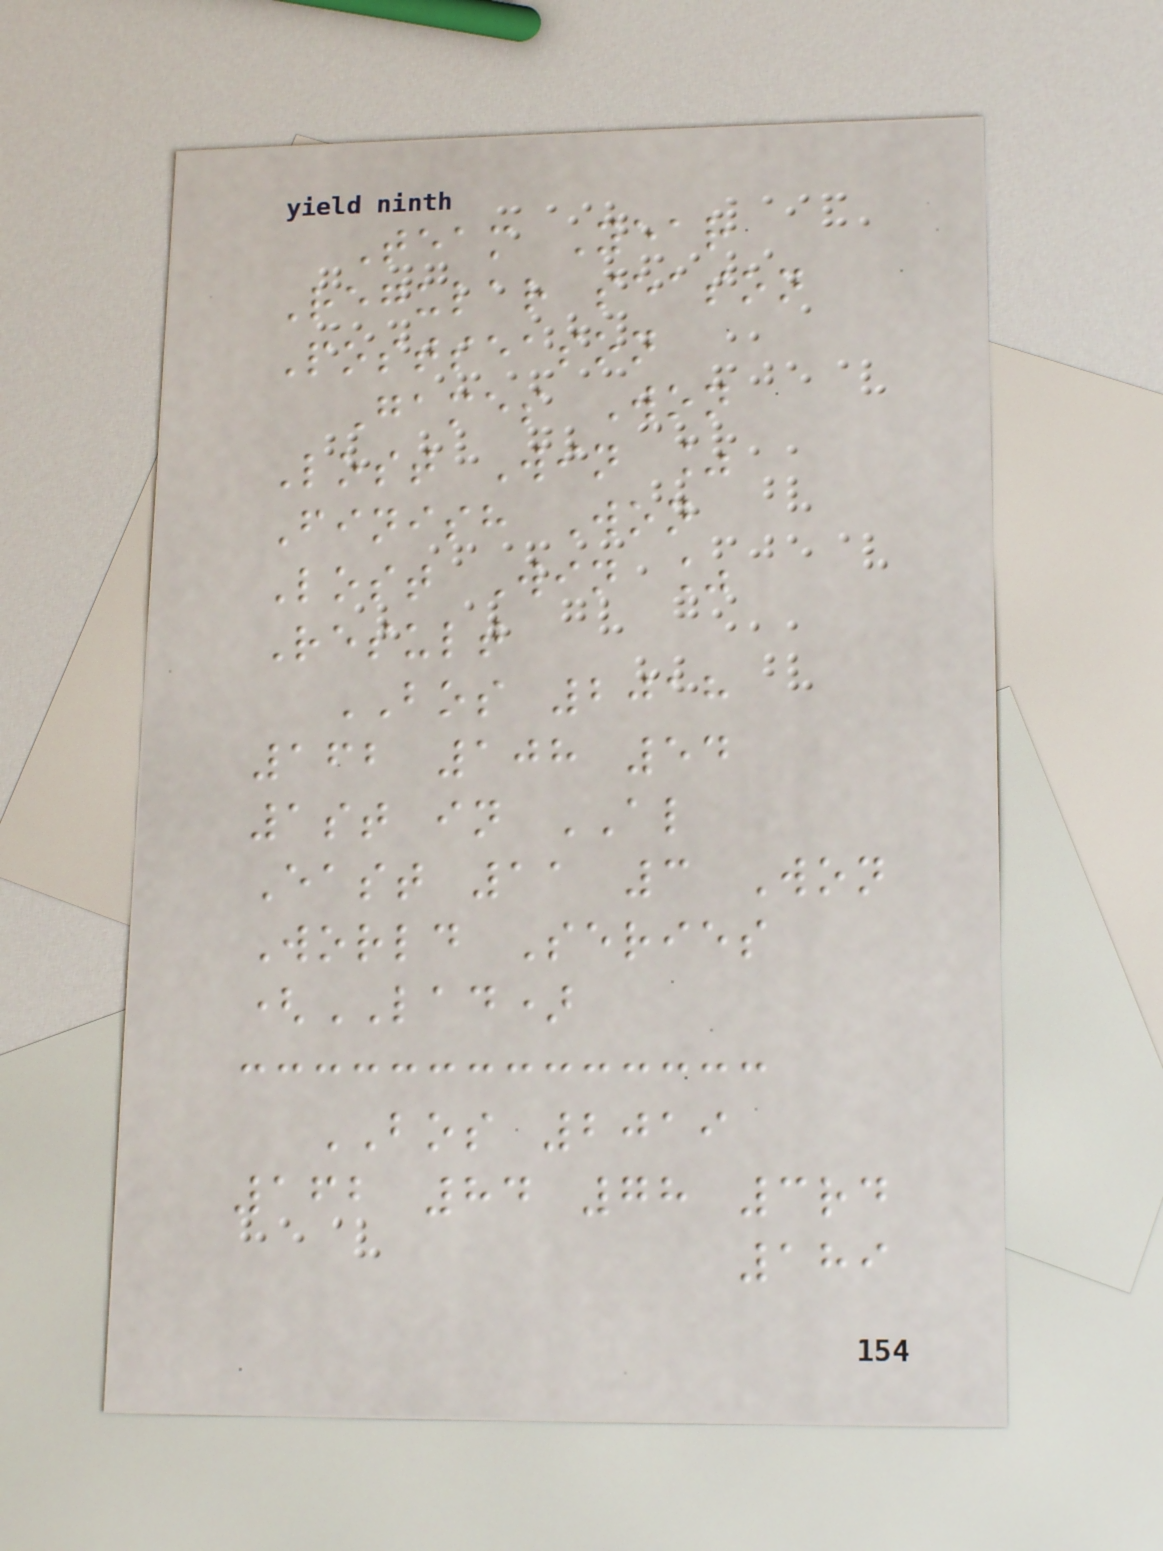Team Year
Regular season
Postseason
Games Won
Lost Win %
Finish Won
Lost Win %
Result
BOS 2018
162 108 54
1st in AL
East 11 3 Won
World Series
(LAD)
BOS 2019
162 84 78 3rd
189
